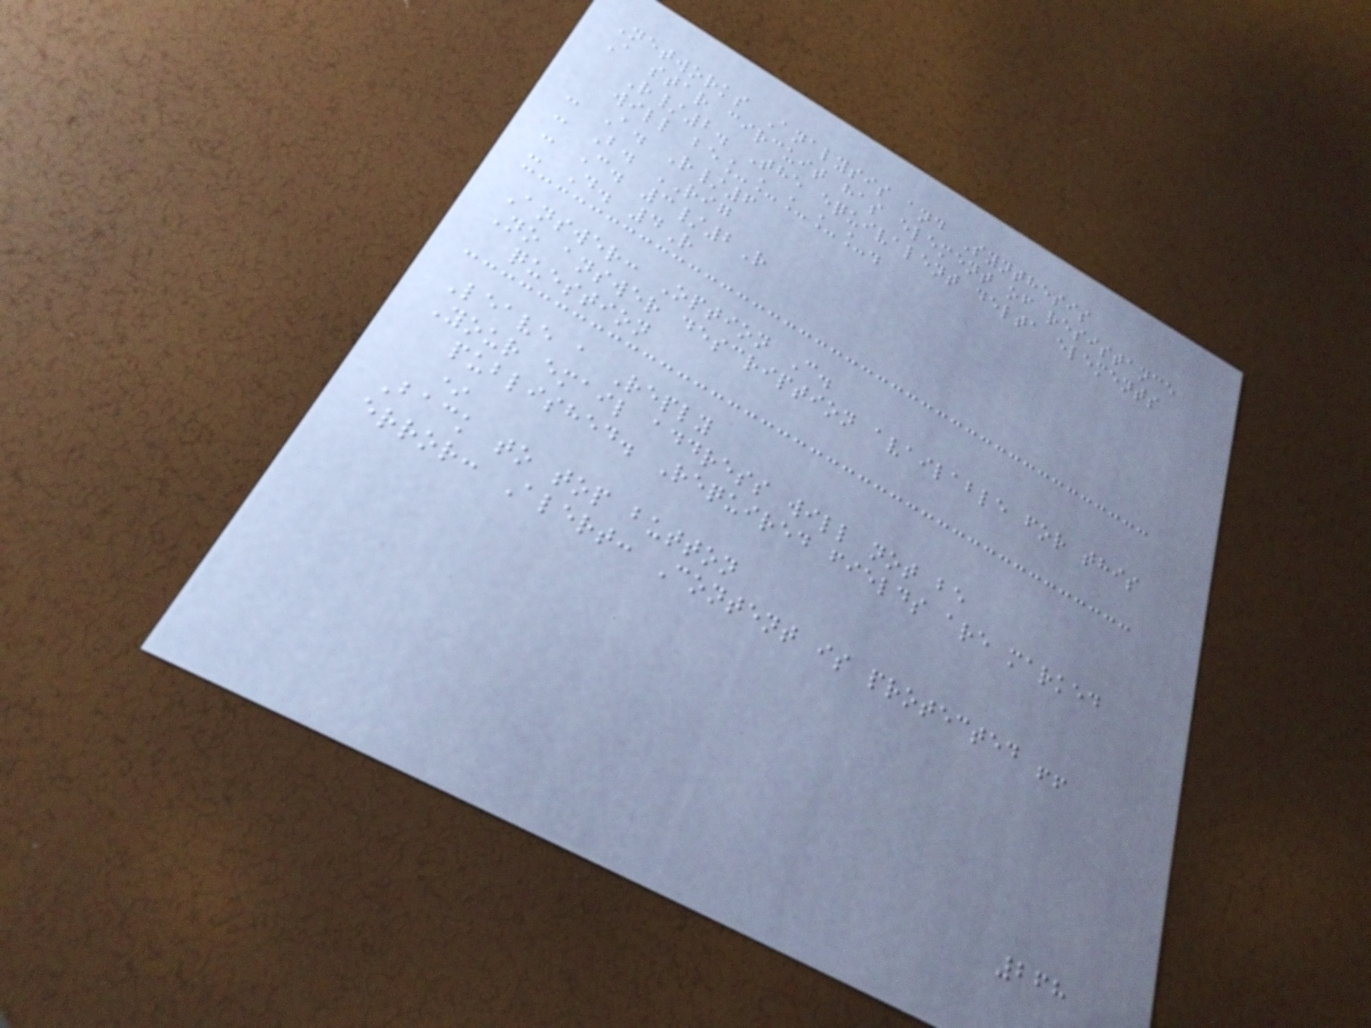Networks Analysis and Synthesis
A star circuit has element of resistance
R/2. The equivalent delta elements
will be_____.
- A. R/6
- B. RIG
- C. 3/2R
- D. 4R
Answer: Option C.
No answer description available for this
question
Leave a Reply
Your email address will not be
published. Required fields are marked
*
Back to top button
error: Alert: Content is protected !!
268
